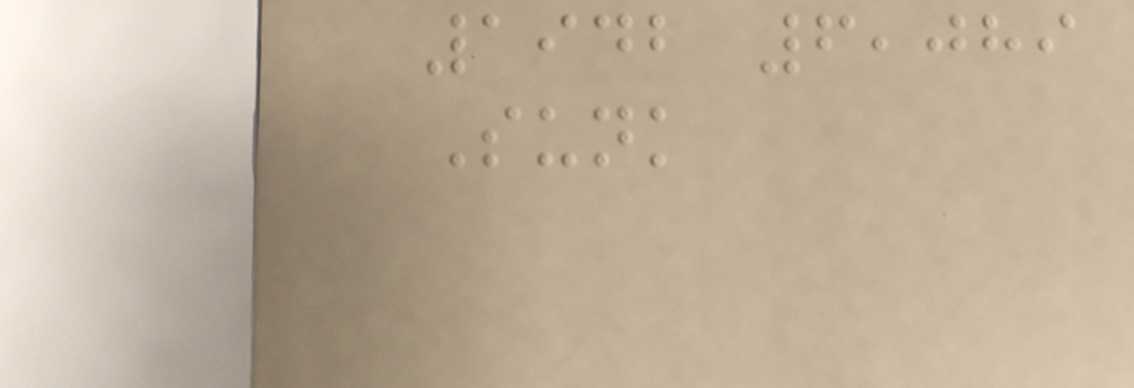1942 6,089
Sunk
